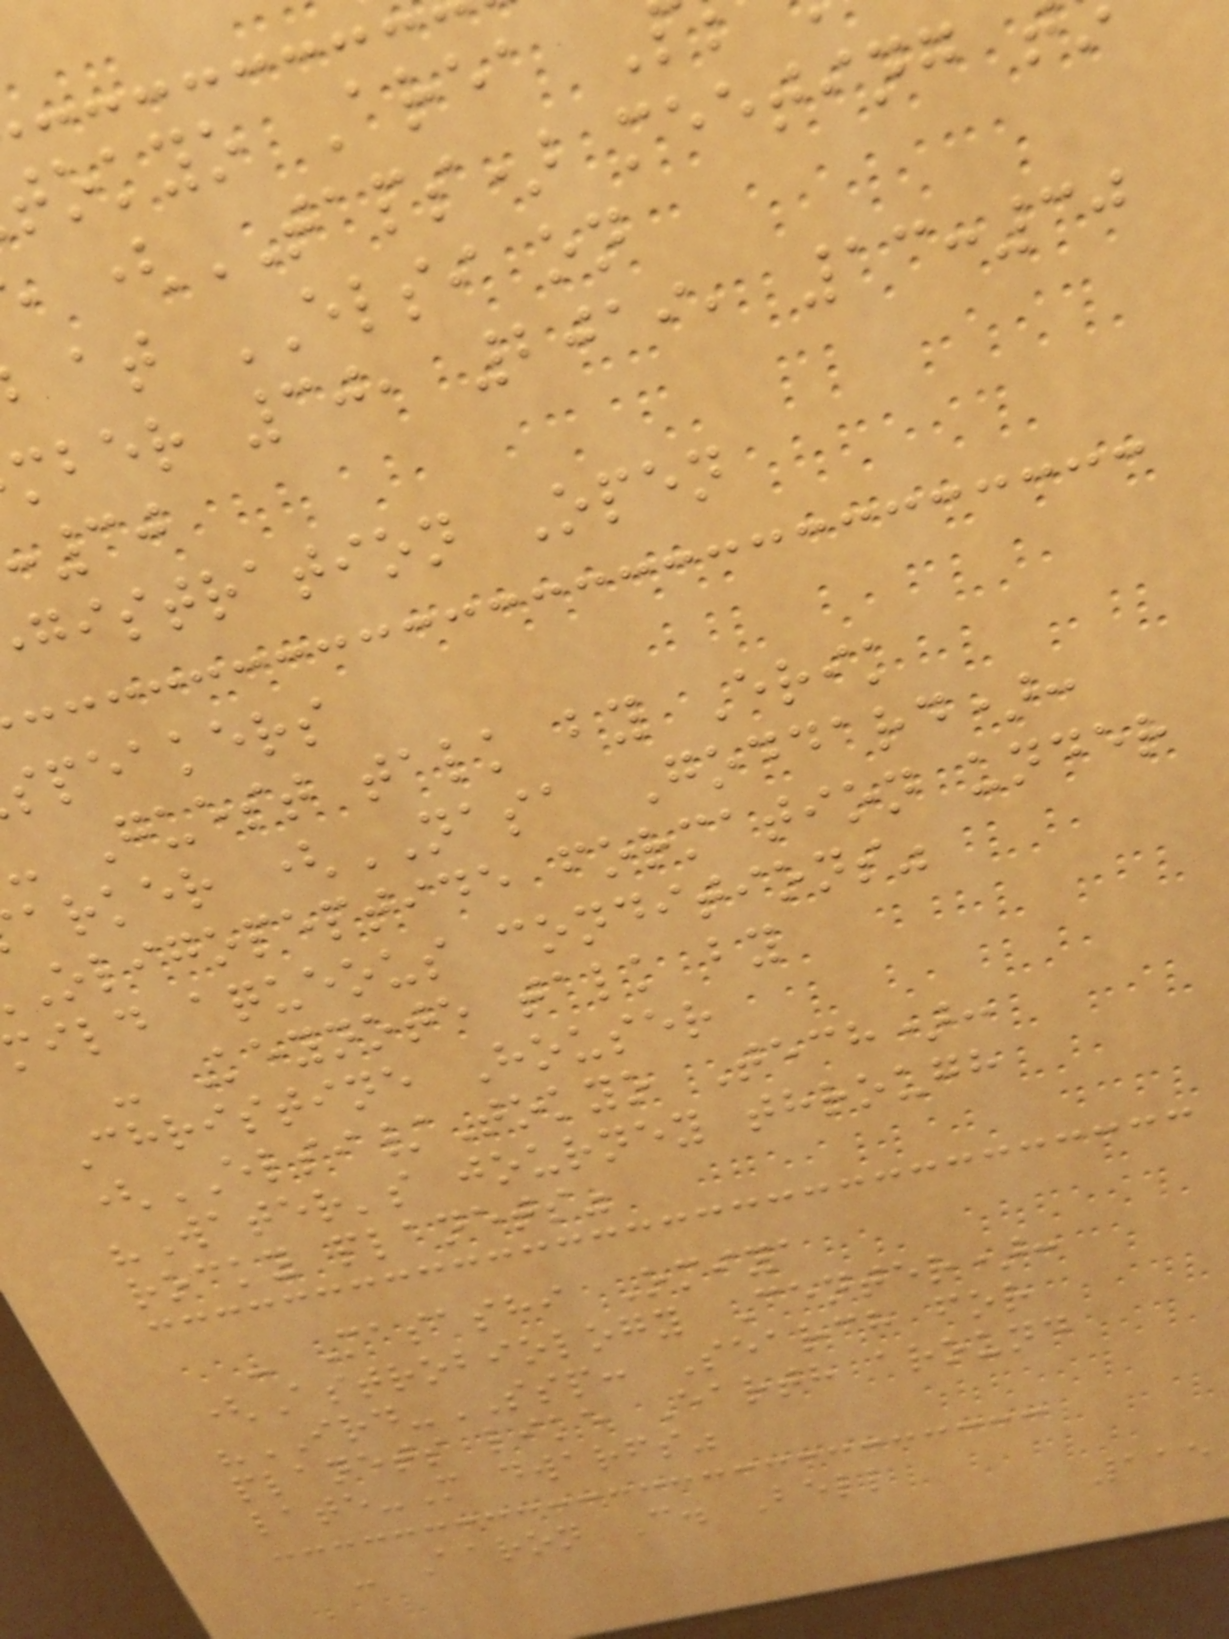tokyo Area
(TAPS) meeting
at ELSI on
mber 30, 2019, 13:30
gistration Open
speakers
Guest talk by Erik
arker (NASA Goddard):
Oligopeptide formation under
mild aqueous conditions"
- Keynote talk by
Christine Houser
(ELSI/Tokyo Tech):
"Water's journey through
rocky planets"
- Masashi Omiya
(Astrobiology Center):
"IRD-SSP: Search for
planets like Earth around
late-M dwarfs"
- Aaron C. Bell
115
